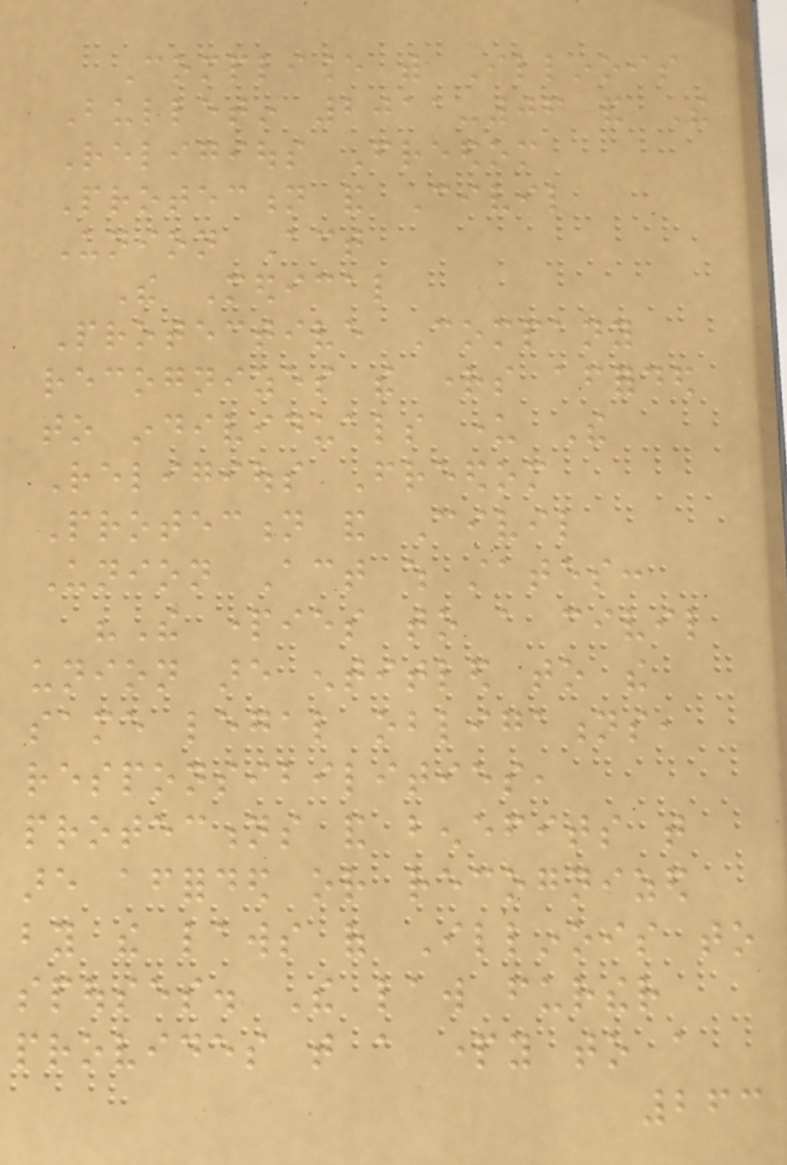Compliance with Illinois
Bulletin 2011-06 and The
Religious Freedom
Protection and Civil
Union Act
The Medical
Protective Company
recognizes the rights afforded
to individuals under The
Religious Freedom
Protection and Civil
Union Act which states:
"The parties to a civil
union are entitled to the
same legal obligations,
responsibilities,
protections and benefits that
are afforded or recognized
by the laws of Illinois to
spouses. The law further
provides that a party to a
263
